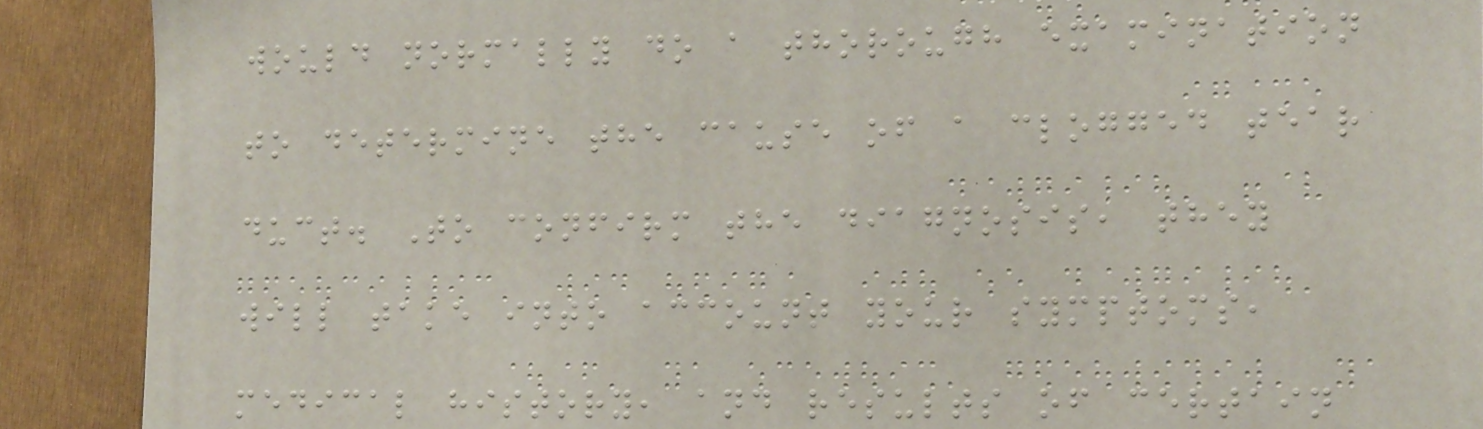would normally do a thorough examination
to determine the cause of a clogged tear
duct. To confirm the diagnosis, they
will take into account your symptoms,
medical history, and results of certain
